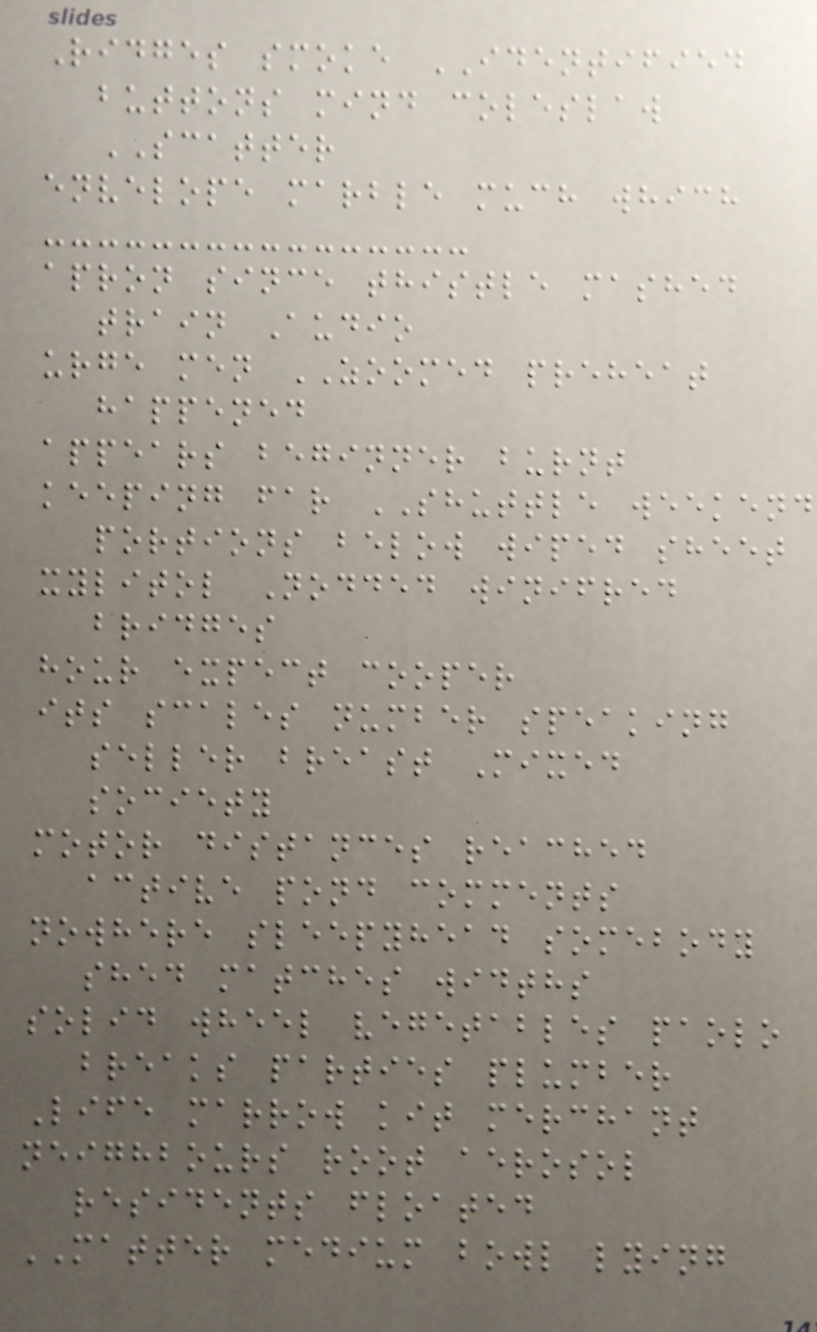Ridges smoke IDENTIFIED
buttons mind coleslaw
SCATTER
envelope marble much which
apron since thistle mashed
train Audio
urge men ZOOMED preheat
happened
appears beginner burnt
keeping far SHUTTLE weekend
portions below wiped sheet
xylitol Nodded winifred
bridges
hour expect cooper
its scales number speaking
seller breast Mixed
society
motor distances reached
active pond comments
nowhere sleepyhead somebody
shed matches widths
solid wheel vegetables paolo
breaks parties plumber
Life marrow kit merchant
neighbours root aerosol
residents floated
MATTER medium bowl lying
